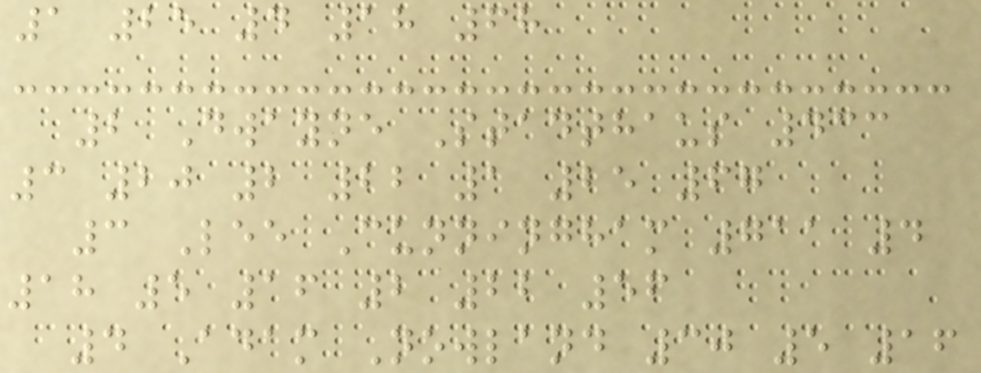1 25 4 18 68
2 Dwayne Stadthaus 433
3 20 2 22 1 25 67
3 Lee Cunningham 711 4
18 5 16 2 22 56
4 Adam Nowland 30 5 16
